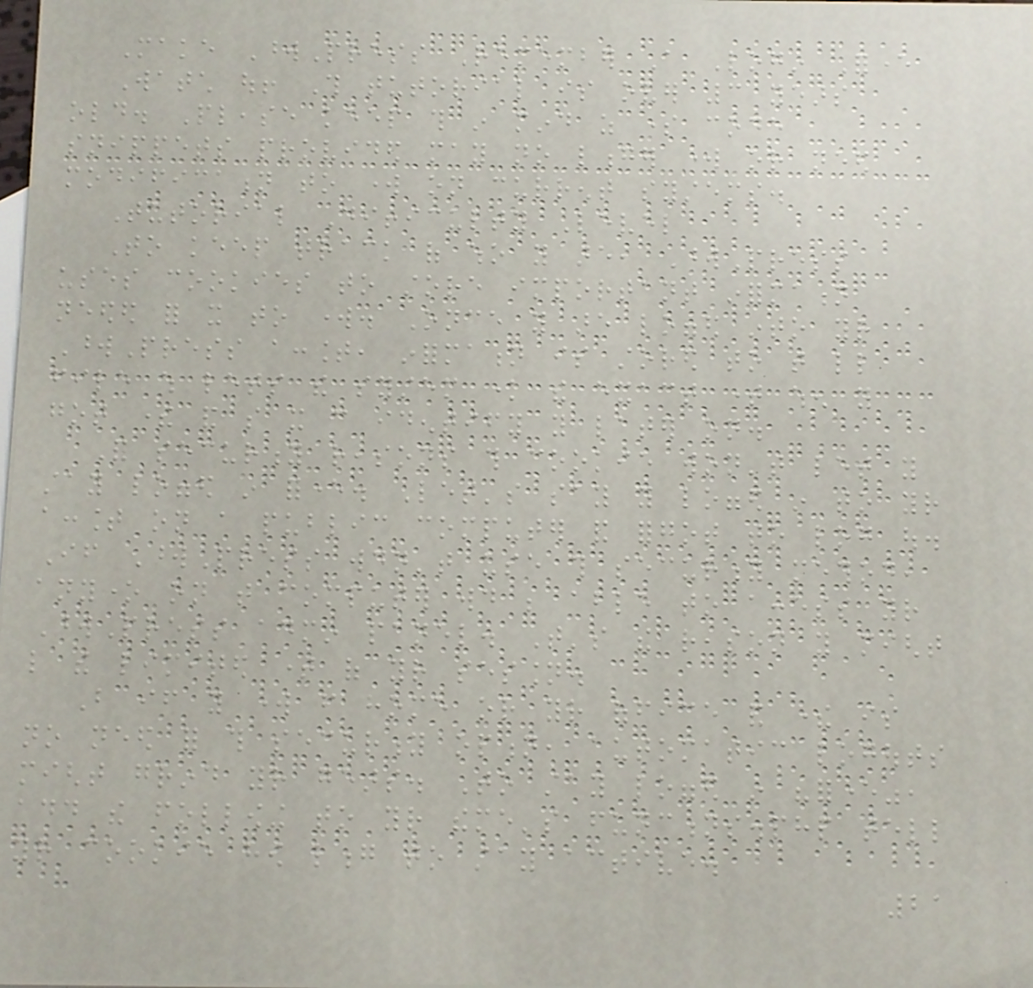Make WordPress Remember A Login Forever
Watch out! This tutorial is over 3 years
old. Please keep this in mind as some code
snippets provided may no longer work or need
modification to work on current systems.
Tutorial Difficulty Level
To keep track of who you are, WordPress
uses cookies to store important information
needed for it to work. Once you are logged into your
WordPress account, information is stored to that little
file which lets the system know the exact time when you
got there and so it can identify you later on.
For security reasons this cookie won't let you
stay logged in forever. Let's say you logged in to your
account on a public computer and forgot to log out.
If WordPress wouldn't use this security method,
anyone on that computer would be able to access your
WordPress admin panel. That's the reason you might
like the limited time of your session.
But if you work from home or your office and there is
no need for this security option, automatic logouts
might grind your gears. To stay logged in "forever",
add the following to your theme's functions.php tell
your cookie how long to stay active.
21
